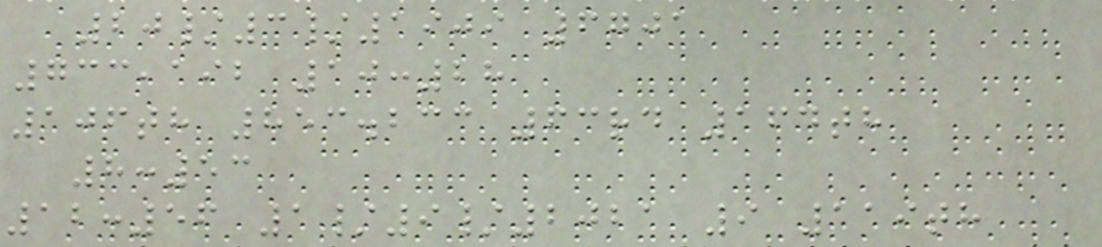20/3/1909 6701
733,192 10:28
106th 853.233 63rd 164th
8:53
12:56 1/9/2021 9 119th
